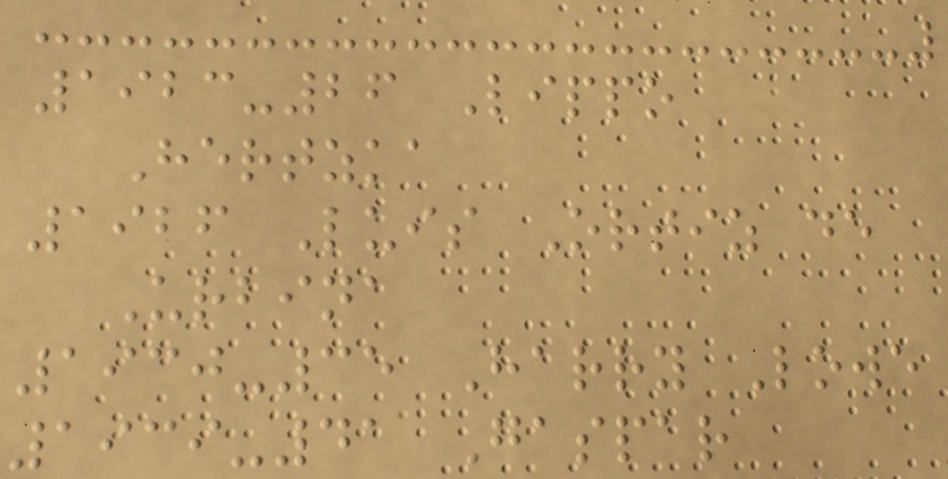1923-26 Lippo
Hertzka
1926 Luis Ortiz de
Urbina
1930-35 Harry Lowe
1939-41 Gaspar
